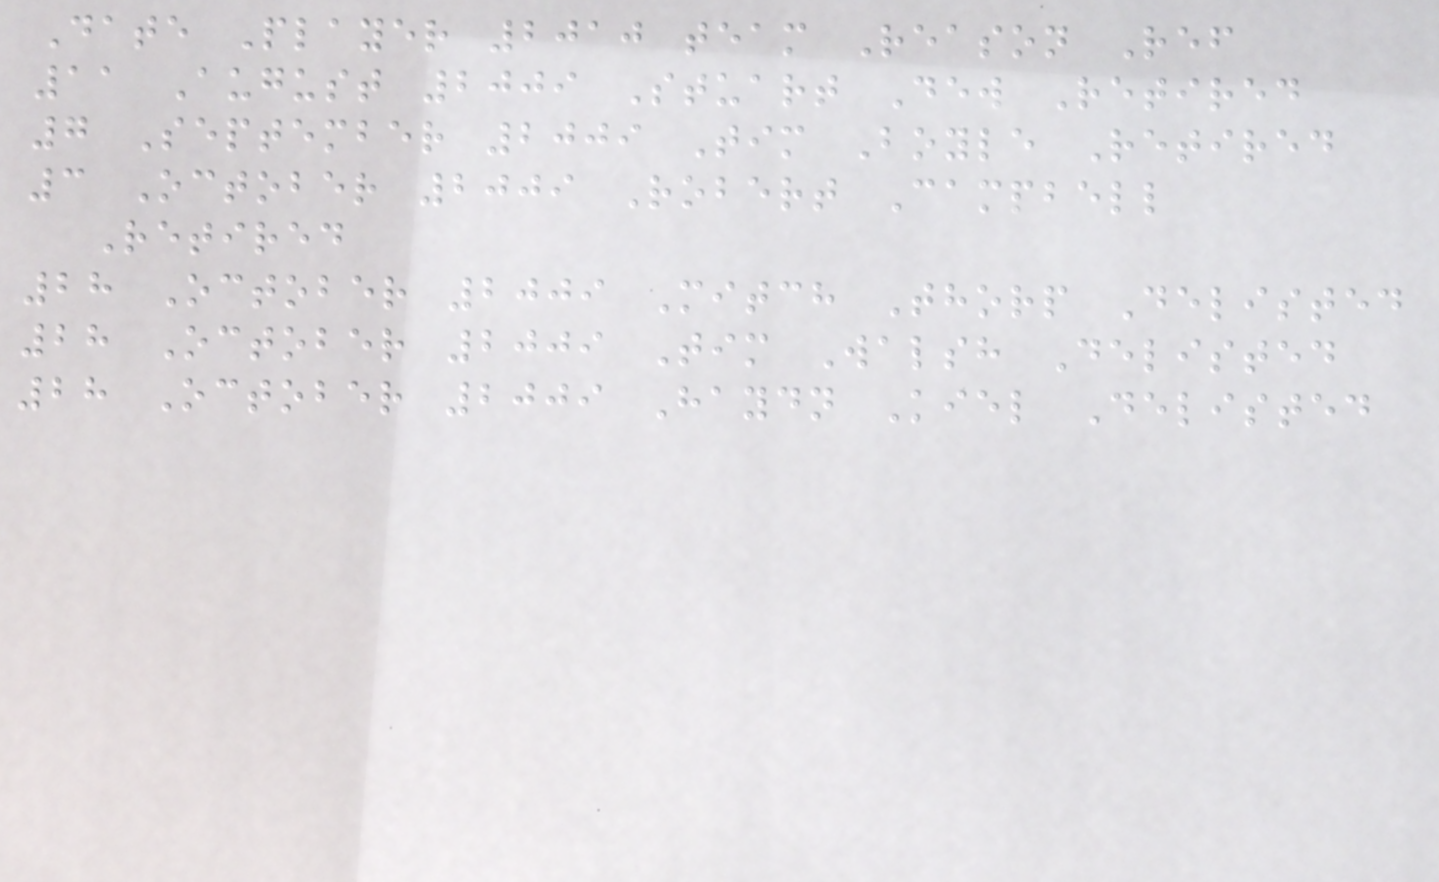Date Player 2010 team Reason Ref
11 August 2009 Stuart Dew Retired
7 September 2009 Tim Boyle Retired
3 October 2009 Robert Campbell
Retired
28 October 2009 Mitch Thorp Delisted
28 October 2009 Tim Walsh Delisted
28 October 2009 Haydn Kiel Delisted
